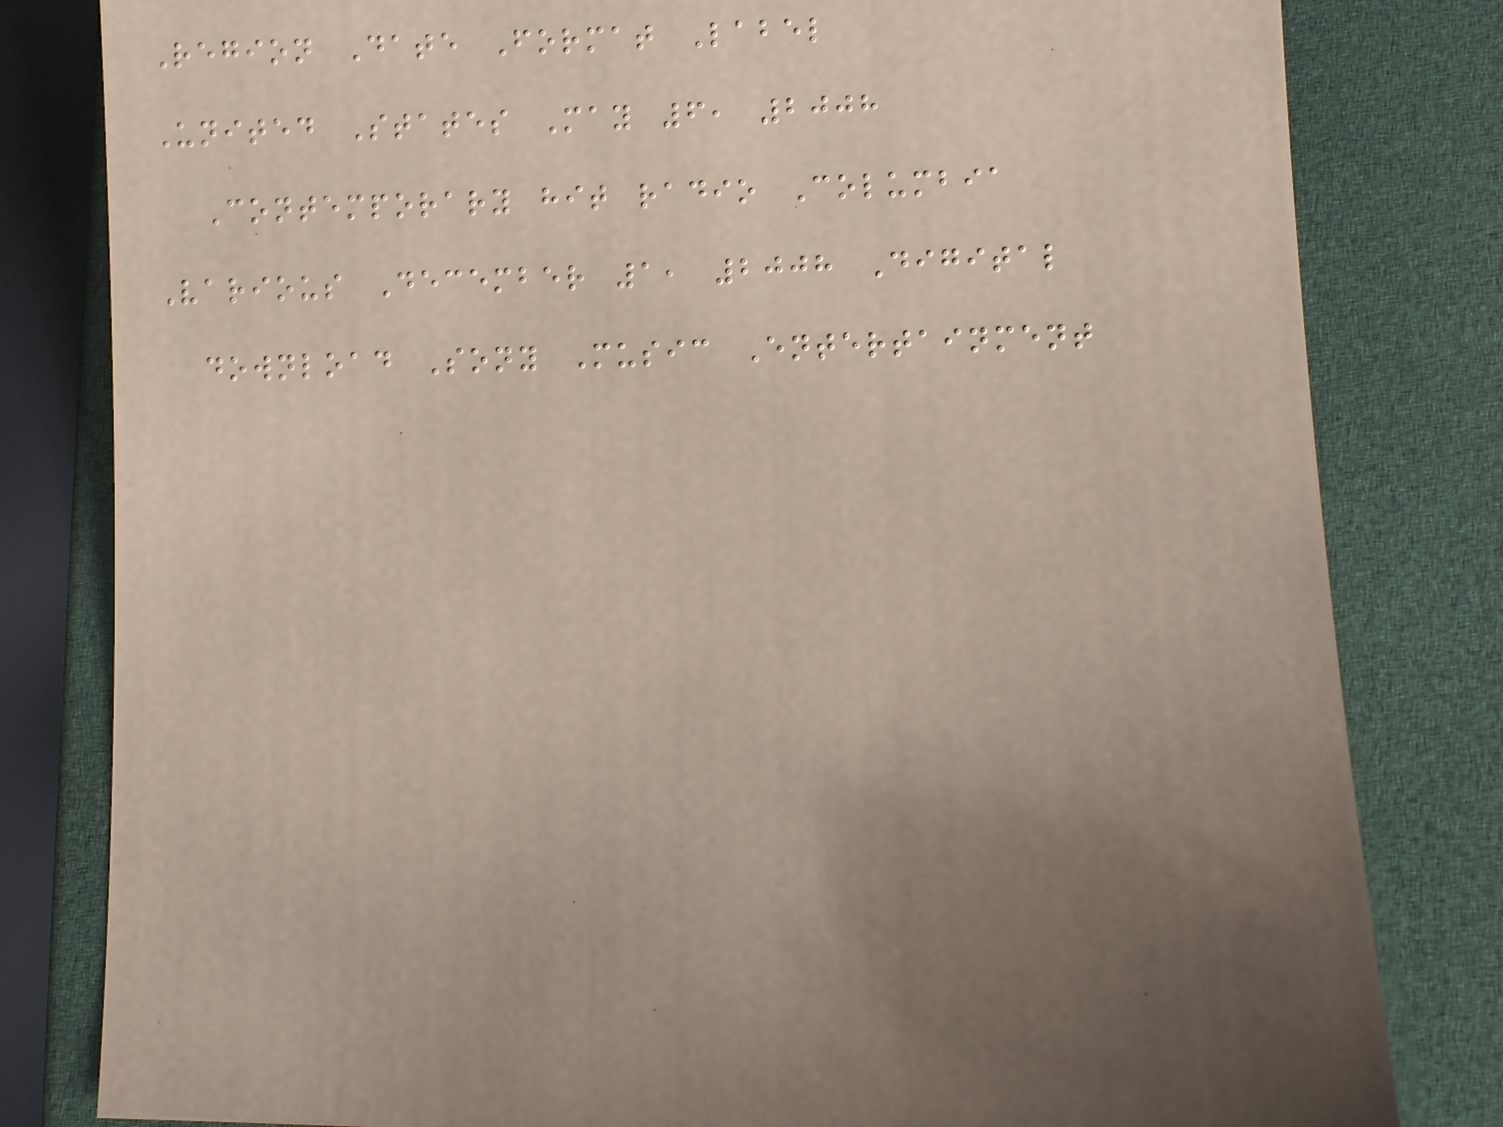Region Date Format Label
United States May 6, 2008
Contemporary hit radio Columbia
Various December 1, 2008 Digital
download Sony Music Entertainment
